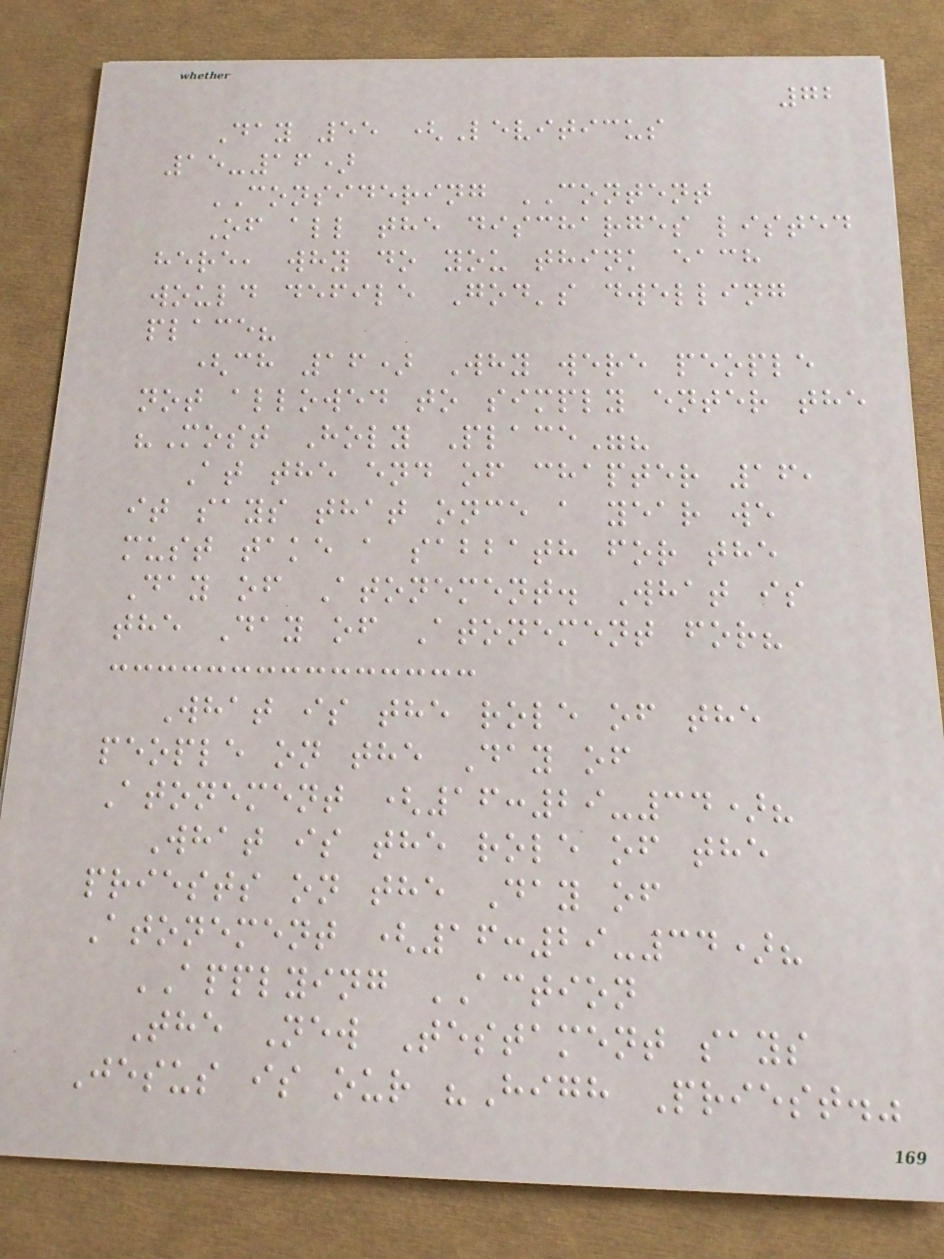72
Day 55 (Leviticus
15-16)
CONSIDERING CONTENT
Of all the discharges listed
here, why do you think each
would defile God's dwelling
place?
(ch 16) Why were people
not allowed to simply enter the
"Most Holy Place"?
At the end of chapter 16,
it says that once a year we
must take a sabbath for the
Day of Atonement. What is
the Day of Atonement for?
What is the role of the
people on the Day of
Atonement (16:29-34)?
What is the role of the
priests on the Day of
Atonement (16:29-34)?
APPLYING ACTION
The New Testament says
Jesus is our "High Priest."
